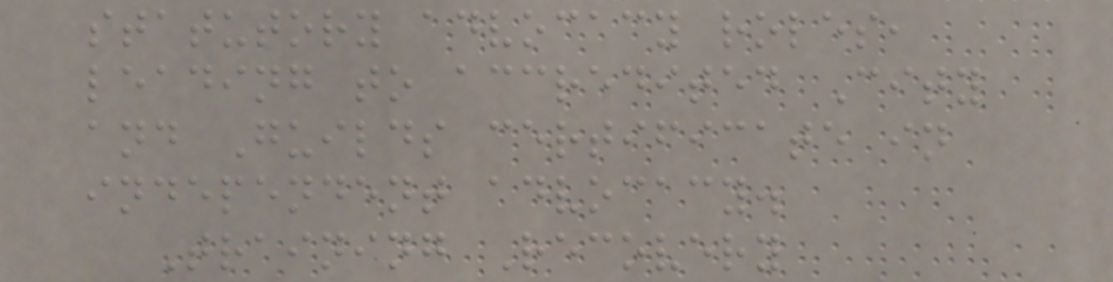statutory advocacy roles,
leading to accredited City
and Guilds certificate in
independent advocacy.
Training Recovery
